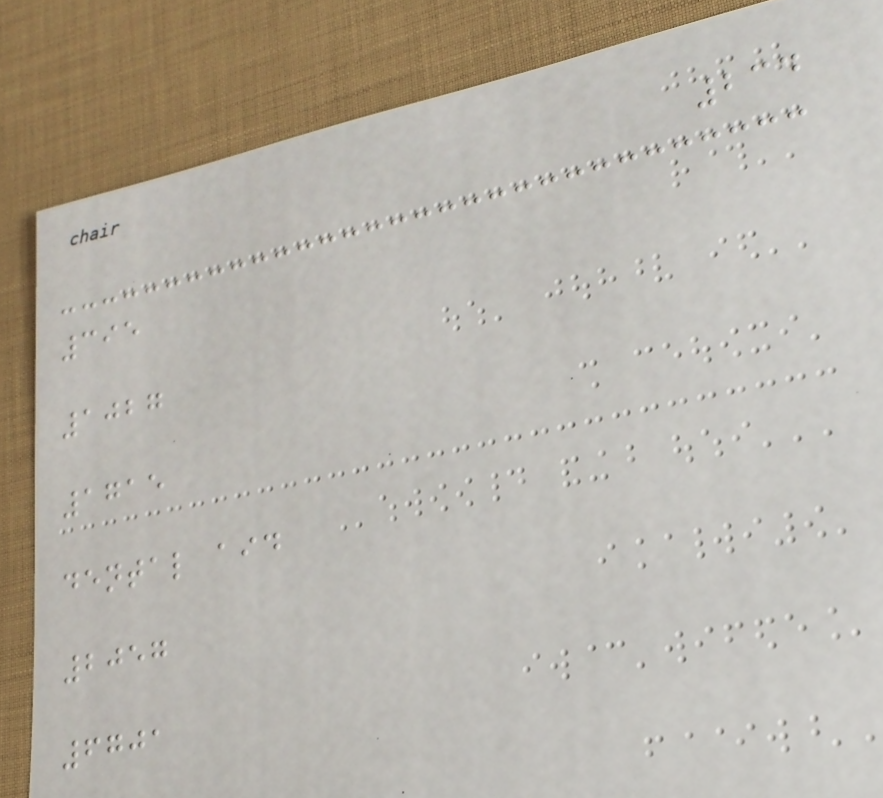234
395
1027
1715
dental aid
2057
6701
